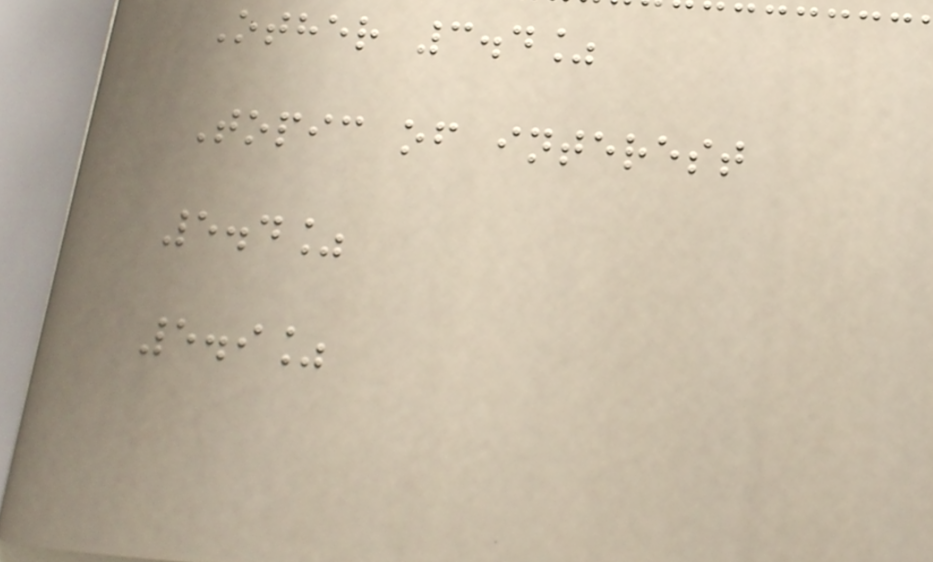Other 3.4%
Topic of interest
5.4%
5.9%
